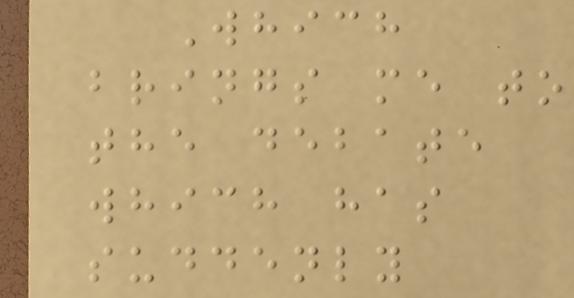Which
brings me to
the debate
which has
suddenly
